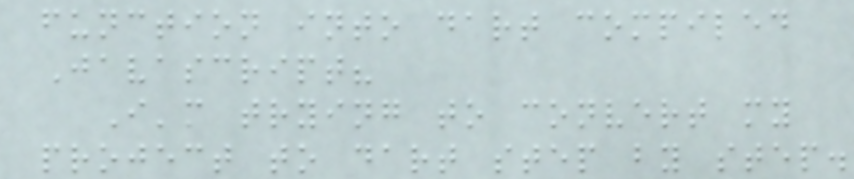function into dart compiled
Javascript?
I'm trying to convert my
project to dart step by step.
